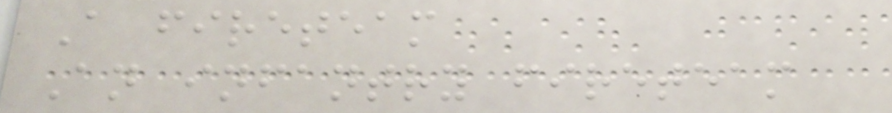A fireteam
An infantry fireteam
